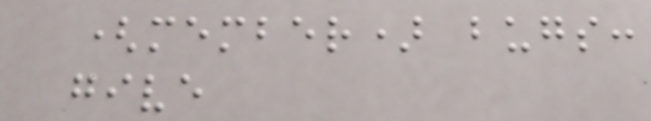(member) bugs:
give
